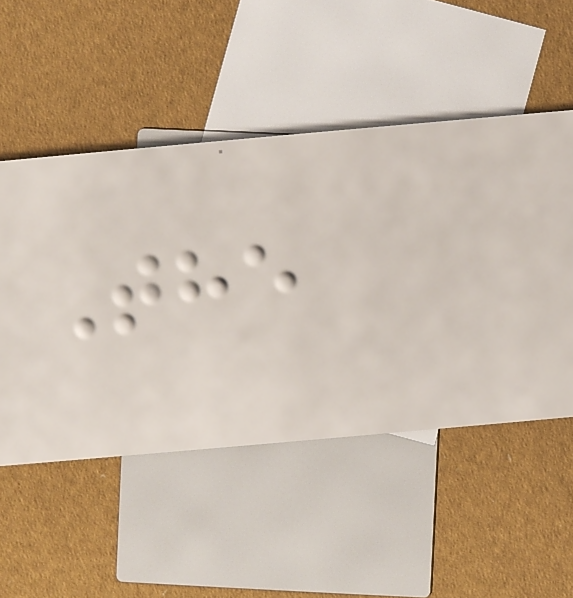The
